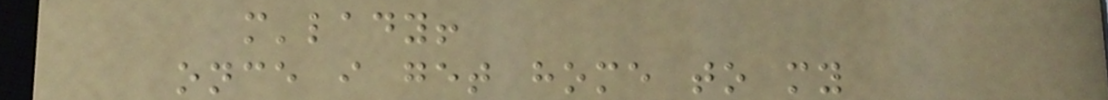m'lady!
once i get home to my
